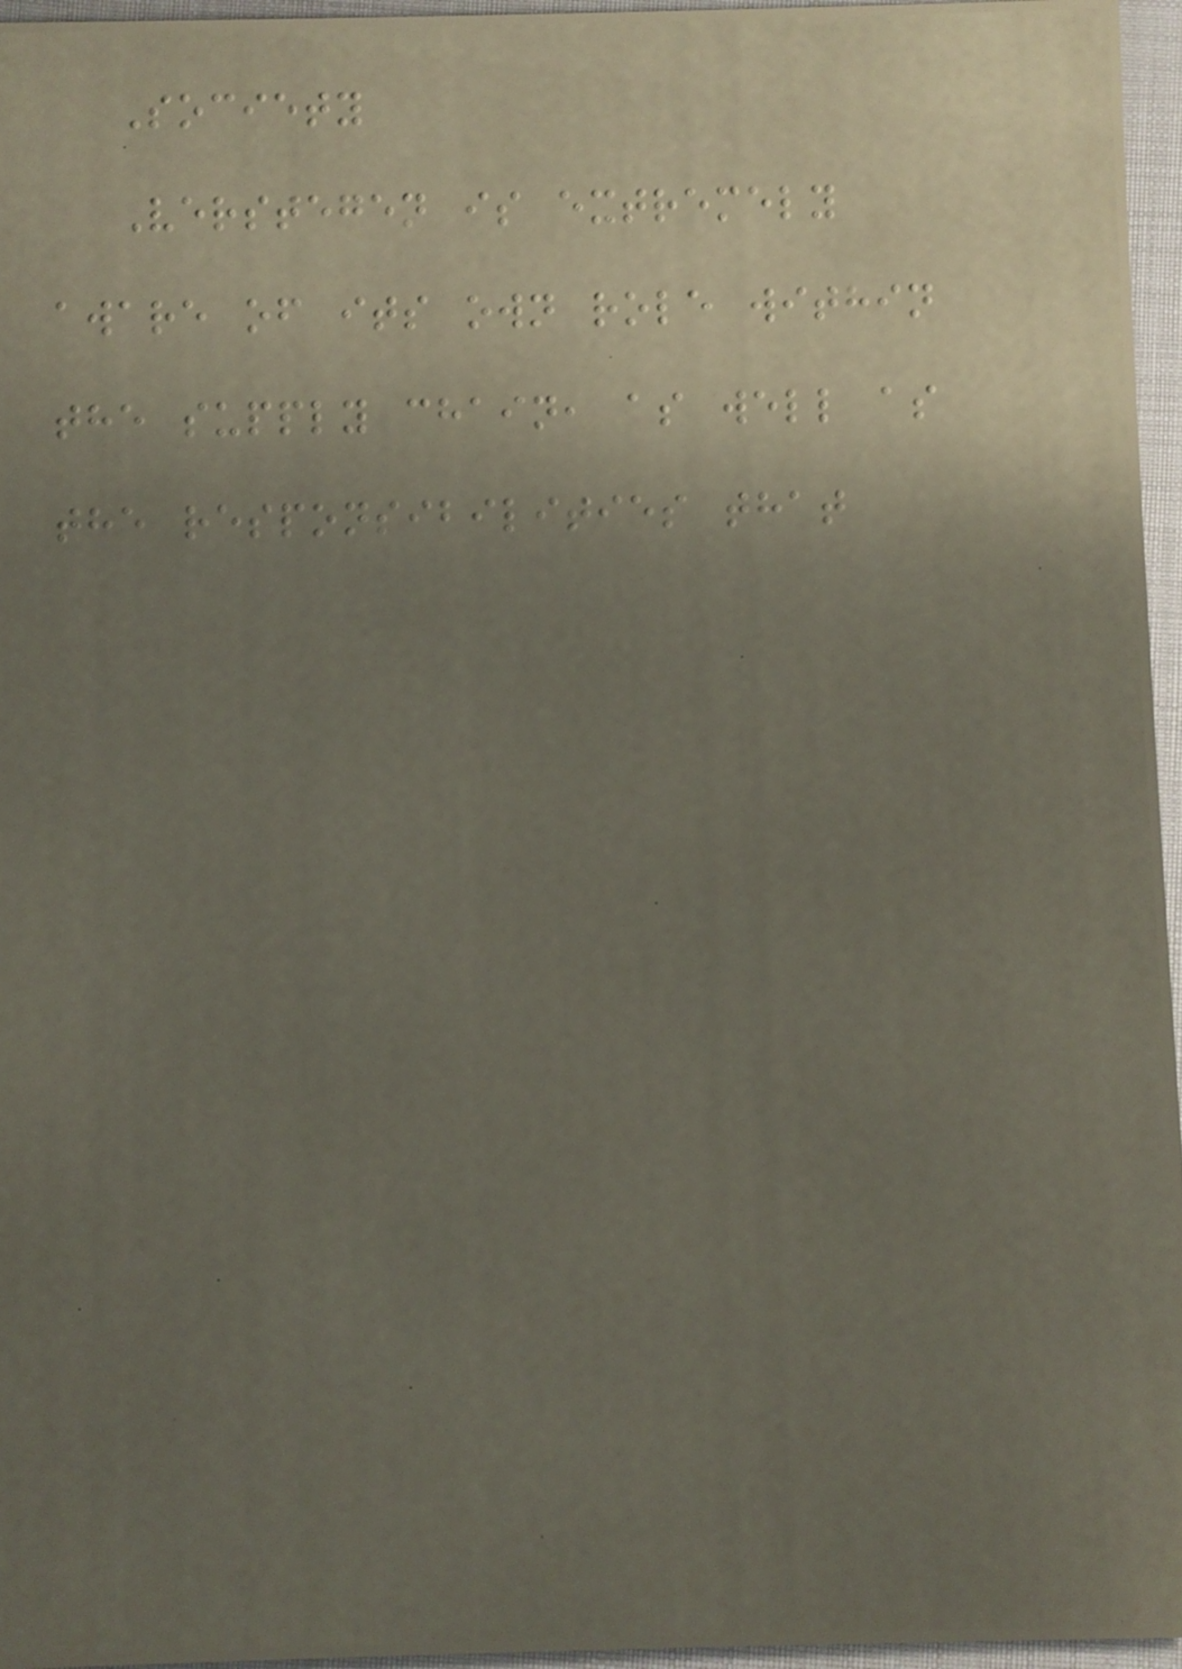Society
Verstegen is extremely
aware of its own role within
the supply chain, as well as
the responsibilities that
